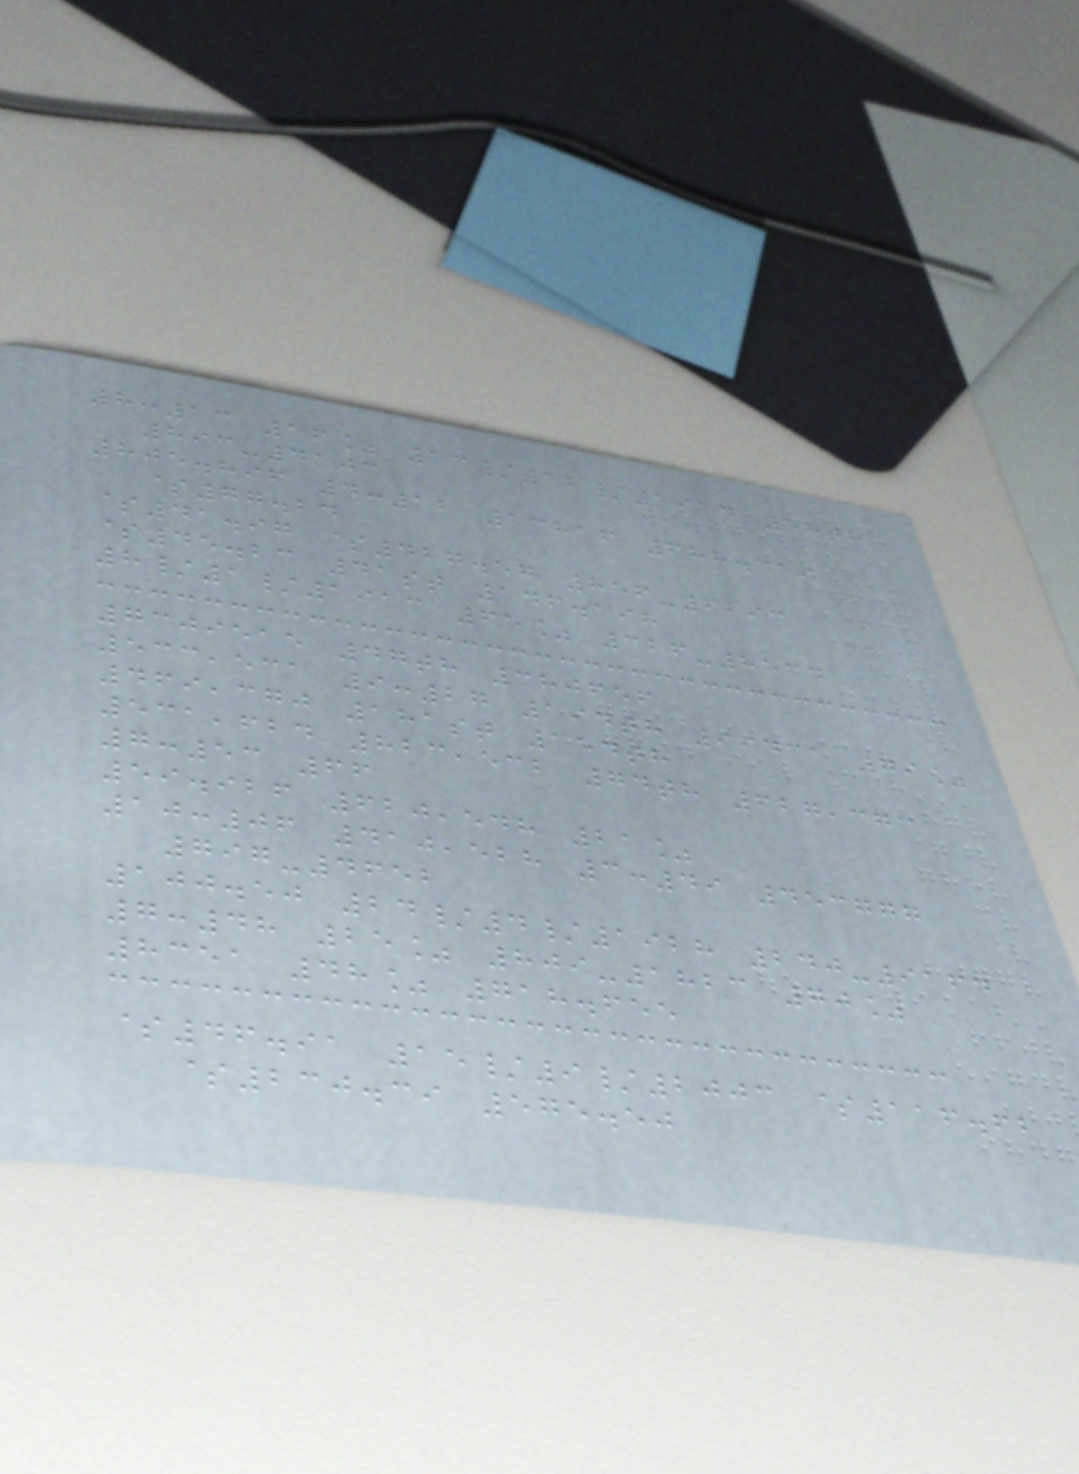8:13 16% 13/12/1914 58th
893-4103
805.896 4:12 13816 688.319
$77.24
$41.97 $427.57 856-6293
$45.23 41st 146.198
8/1/1913 65% 326-8534
7309515 47th 380656
533,531 9:27 194th 99431 79%
469,370 181st 154th
531,624 823,532 74th 627,373
7:53 66
59.926 620,548 21%
10:06 410,528 3:49 453777
797-4652
100.50 24/4/1928 240-9164
7:48 25% 809-1823 70%
8351 48% 718.655
$46.91 15/9/2003 $116.62
$230.39 575.50
